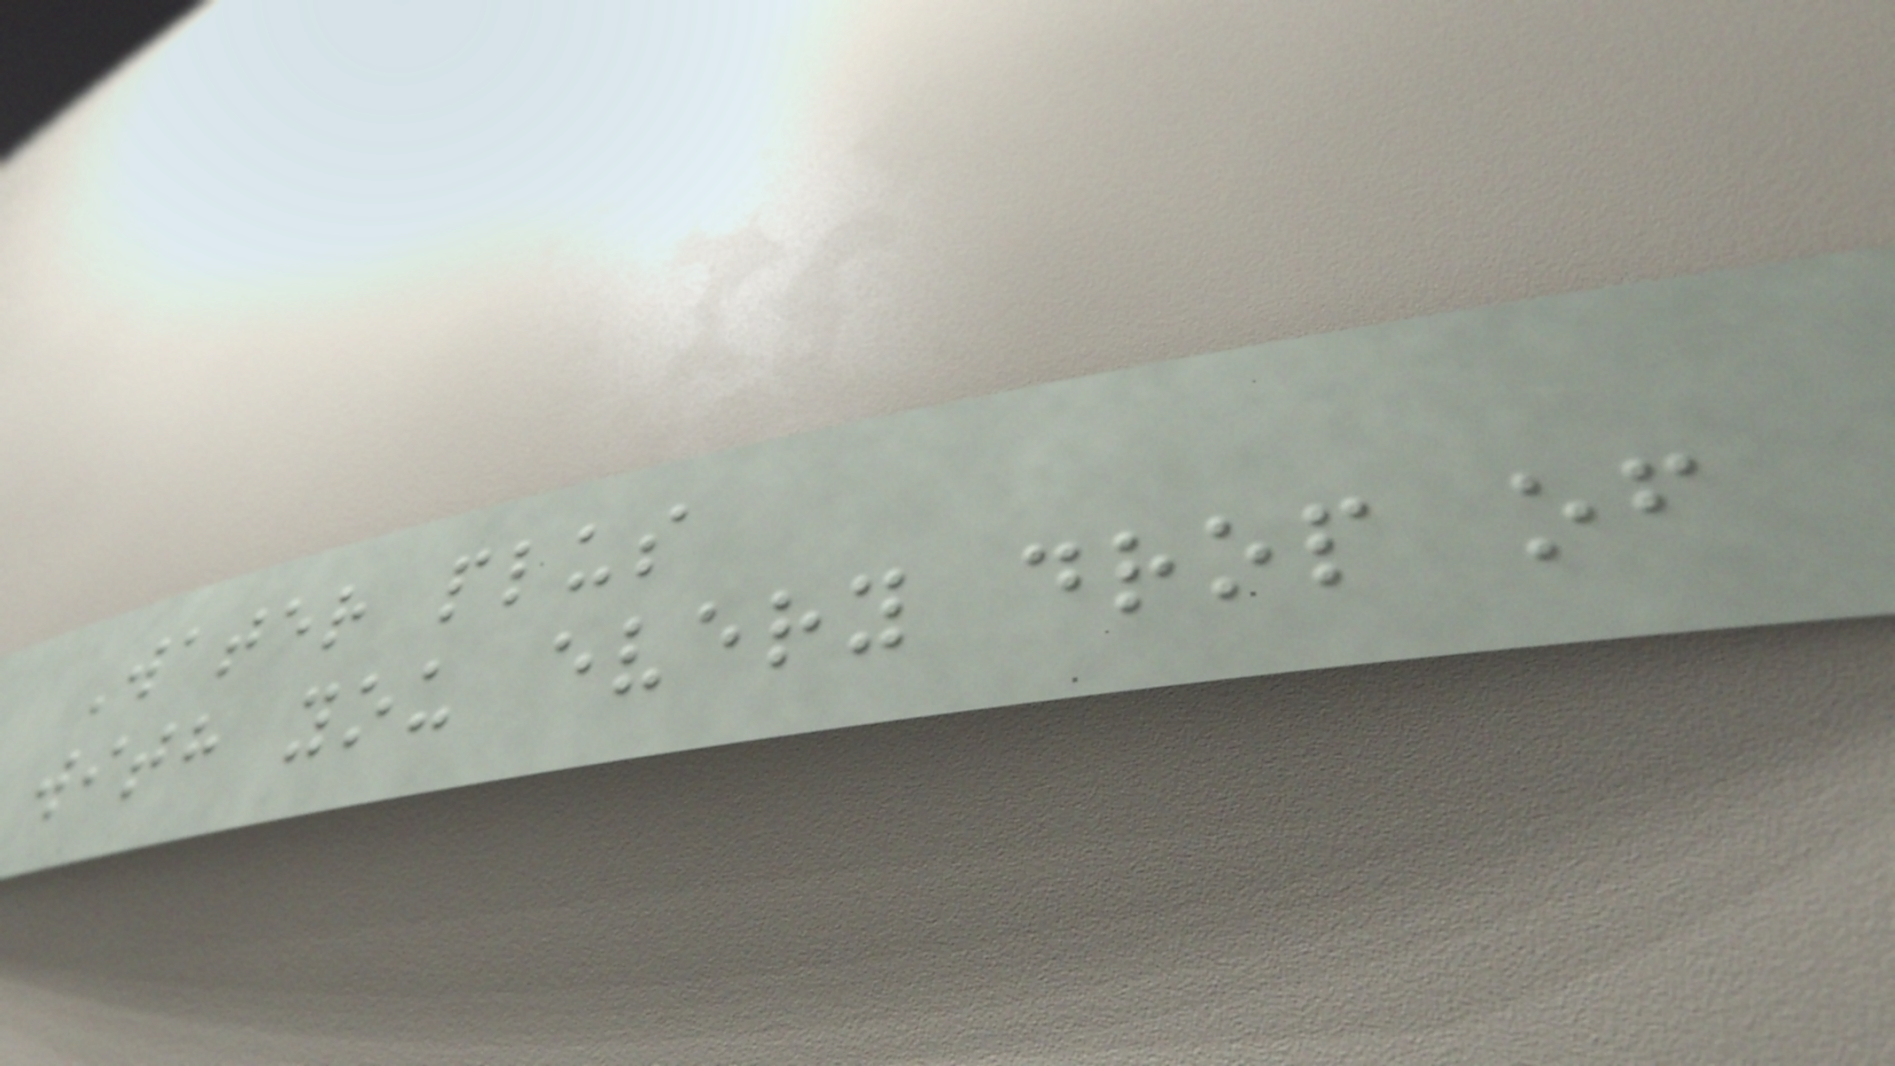Water plus
with you every drop of
